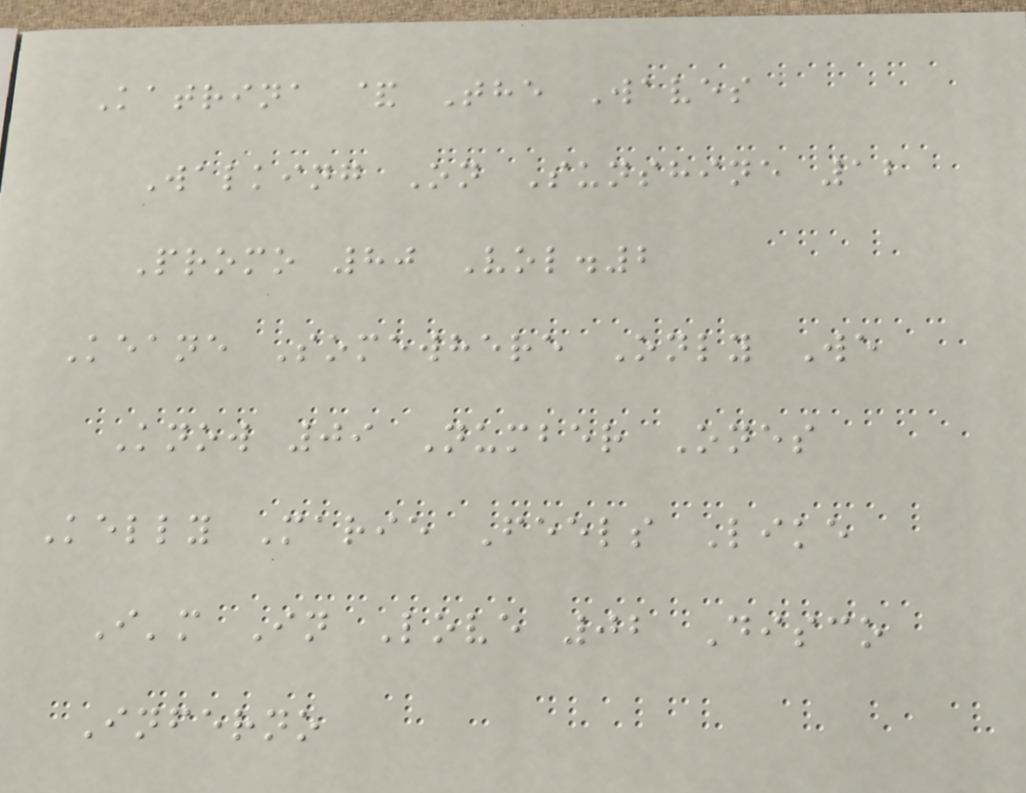Katrina & The Waves
Walking On Sunshine 12
Promo 80 Vol.2
Keane Somewhere Only We
Know 09 Number Ones
Kelly Marie Feels Like
I'm In Love 02 Disco
Inferno
